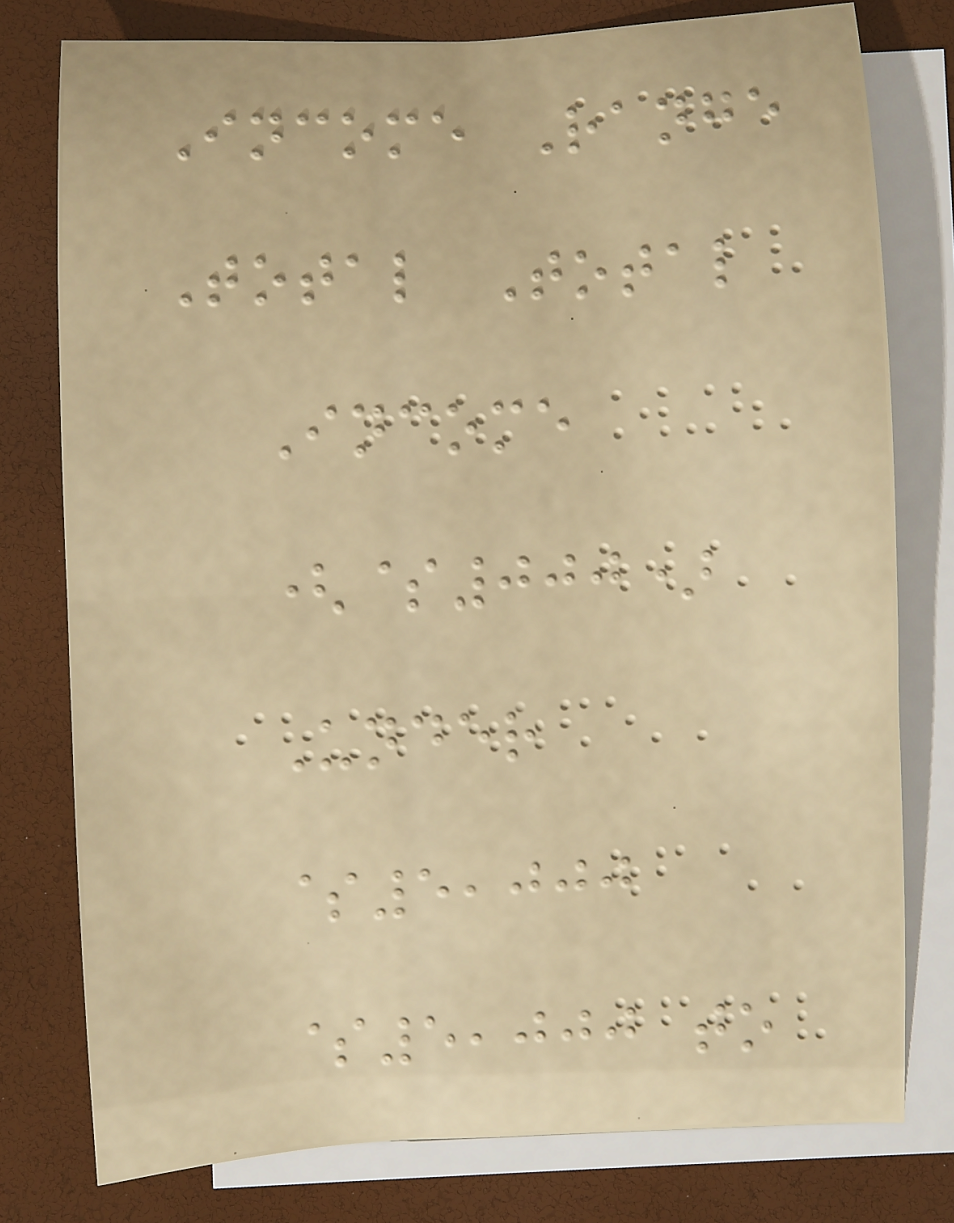Income Range
Total Total
Income
($000)
Under
$5,000
$5,000 to
